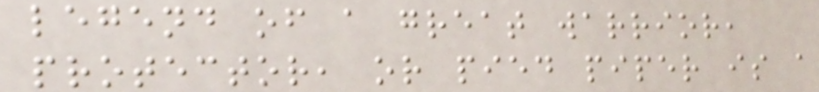legend of a great warrior,
protector, or pied piper is a
